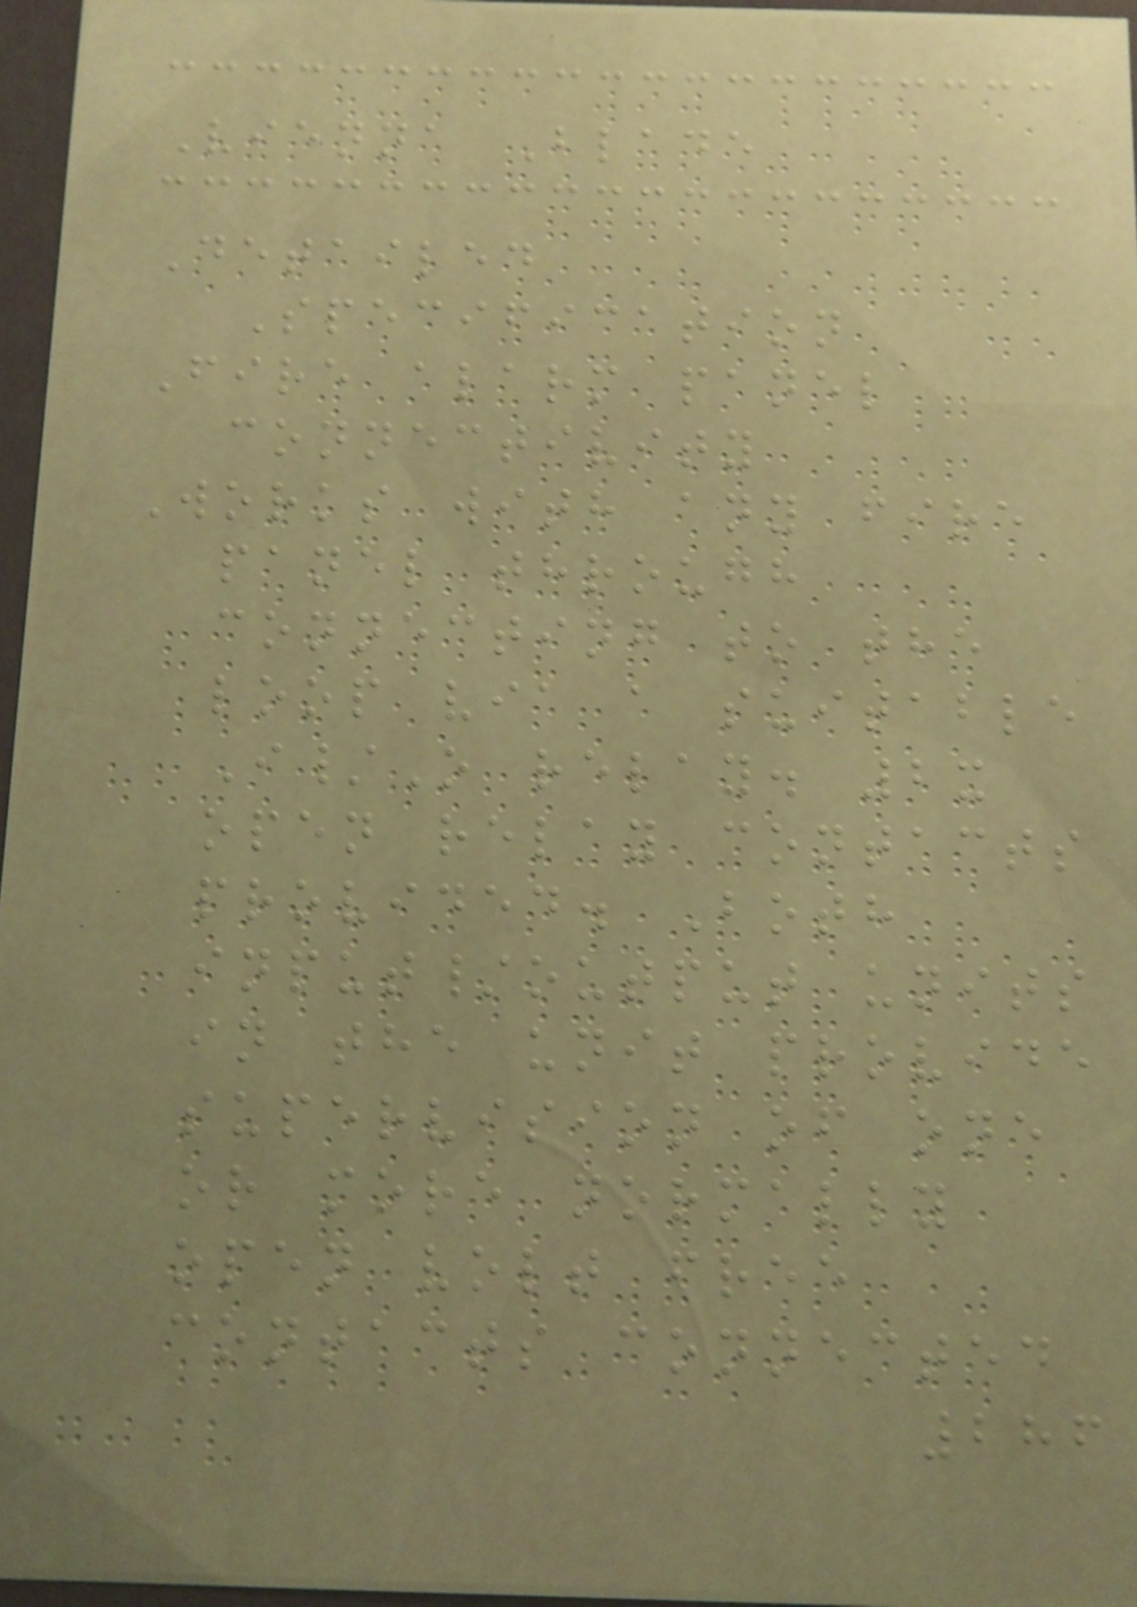Vienna Blade
Detailed
Specification
Fire alarm panel
connectivity
Works with any fire
panel through
connecting to the
loop via a suitable
I/O relay. 2x
open relay contacts
provided. Both
input/output units
in the unit provide
supervision of one
or more normally
open volt free
contacts connected
286
